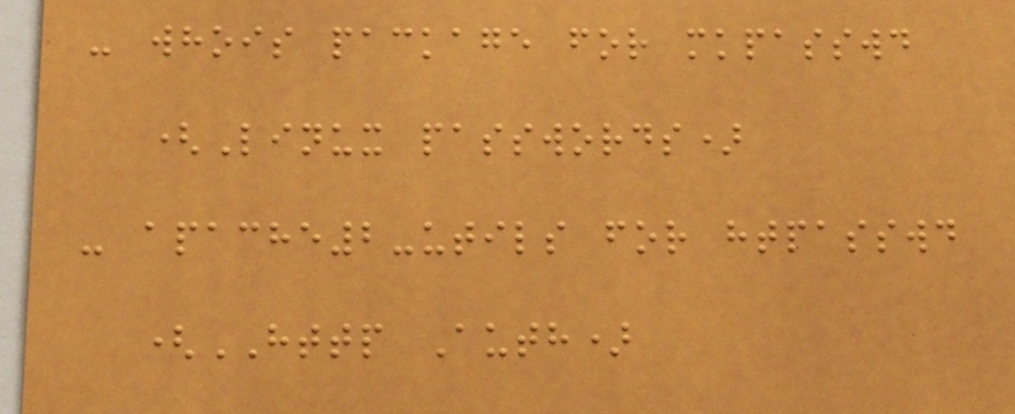- whois package for mkpasswd
(Linux passwords)
- apache2-utils for htpasswd
(HTTP Auth)
